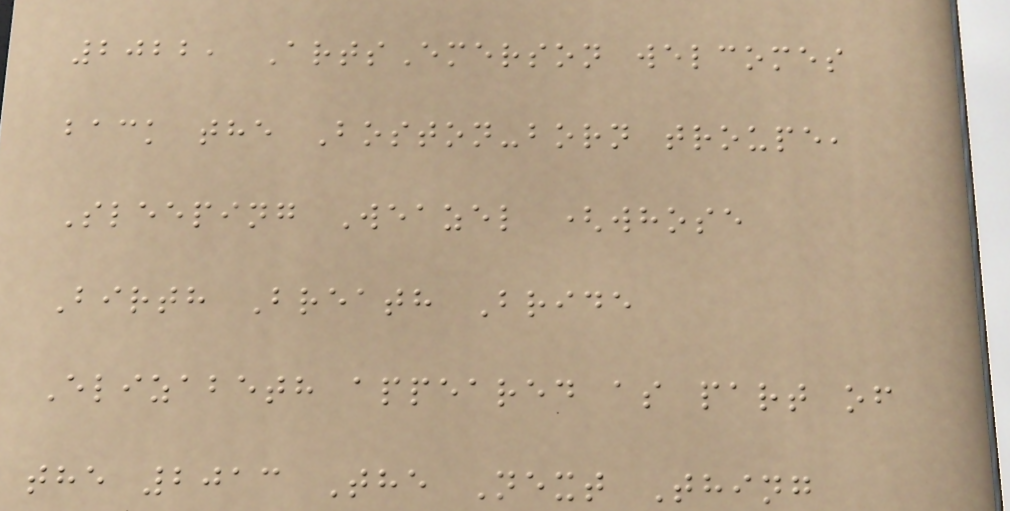2022, ArtsEmerson welcomes
back the Boston-born troupe,
Sleeping Weazel (whose
Birth Breath Bride
Elizabeth appeared as part of
the 2013 The Next Thing
